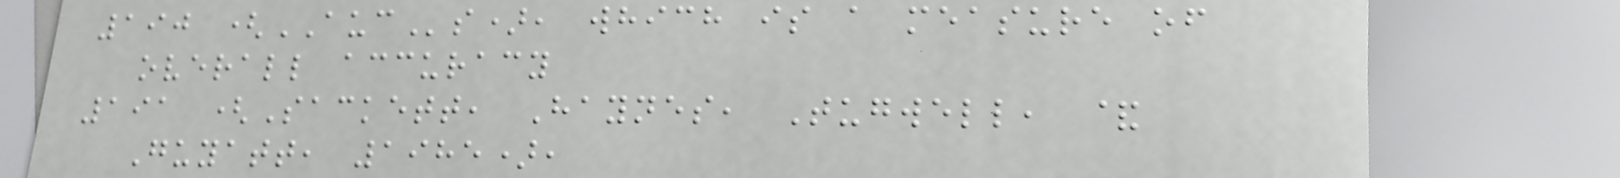190 (AUCs), which is a measure of
overall accuracy
191 (Sackett, Haynes, Tugwell, &
Guyatt, 1985),
